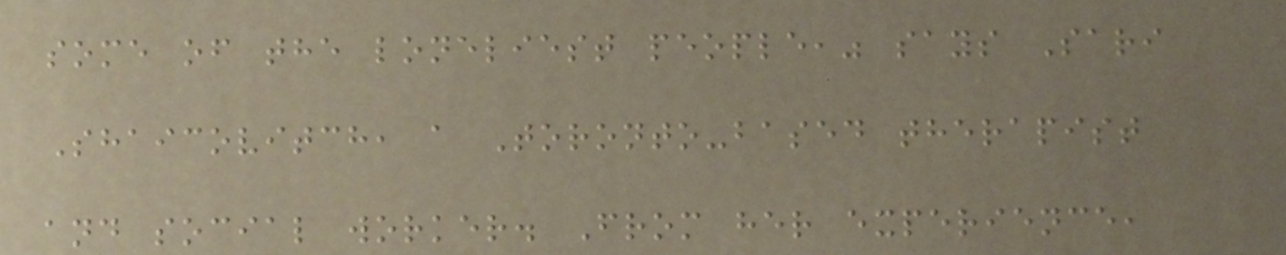some of the loneliest people," says Sari
Shaicovitch, a Toronto-based therapist
and social worker. From her experience,
